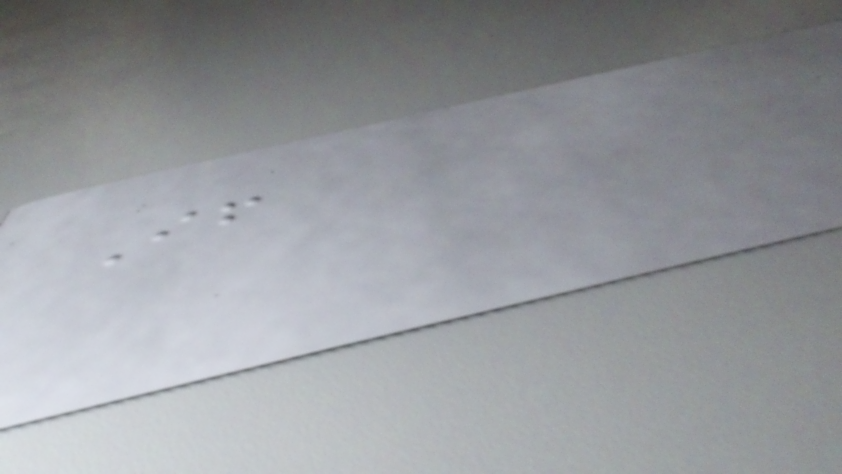If
